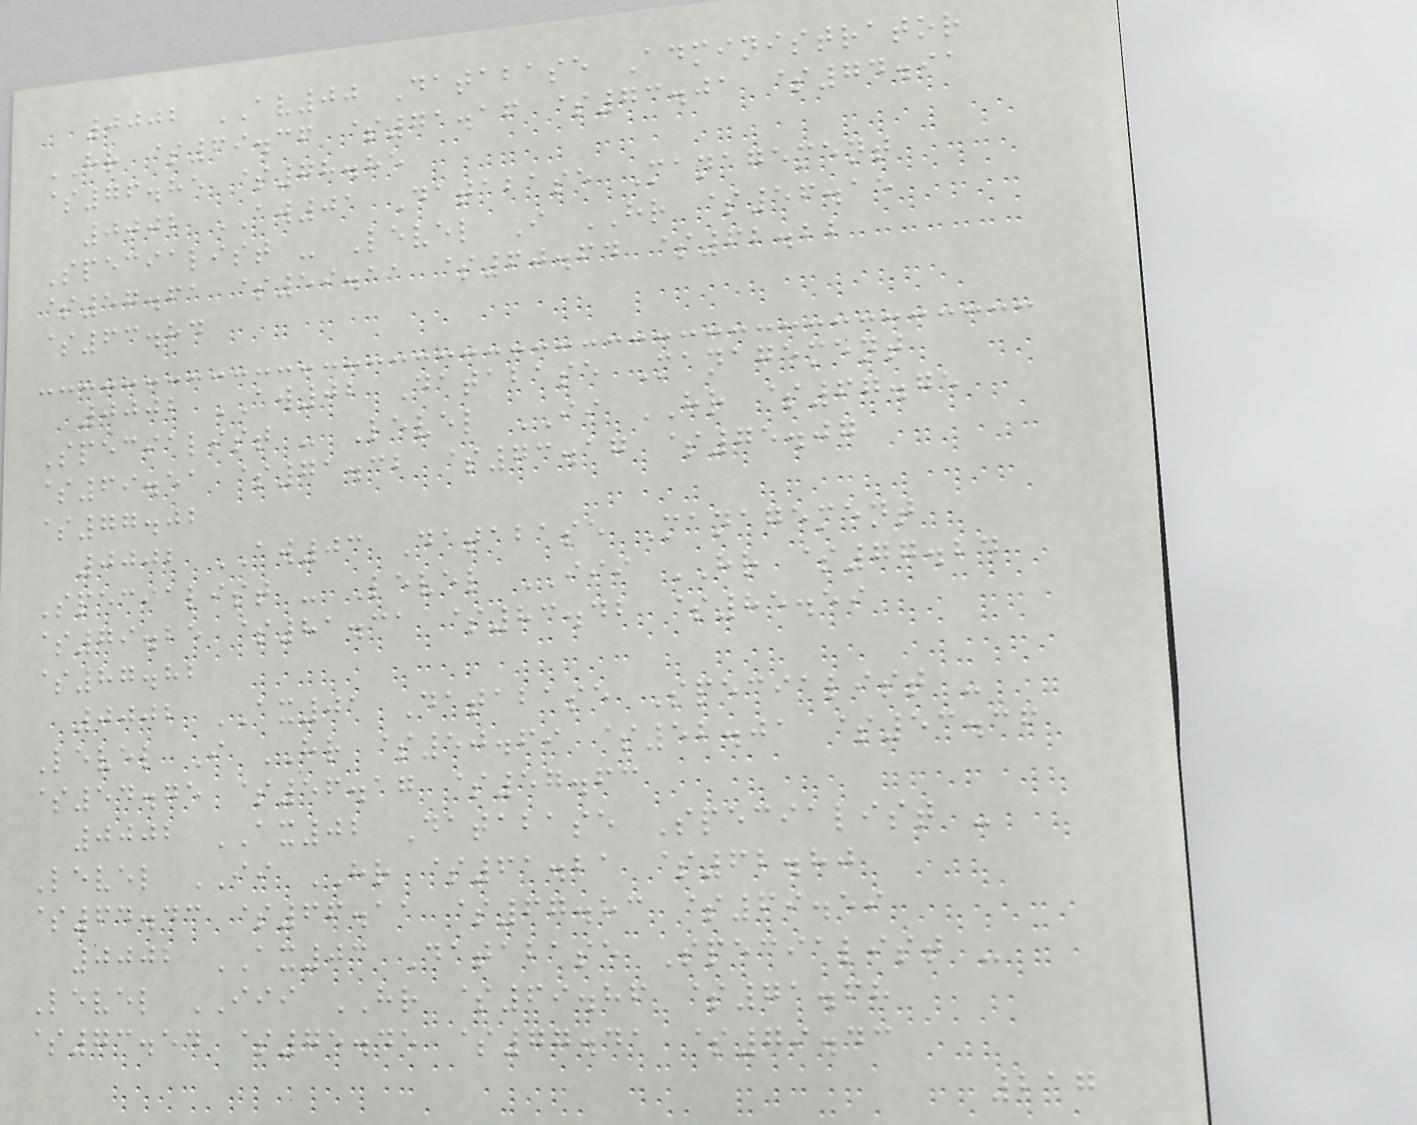0002 AV00 Database Administrator
HR $69.36 $71.16 $73.01 $74.91
$76.85 $78.85
0002 AW01 Database Management
Specialist - Level I HR $56.15
$57.61 $59.11 $60.64 $62.22
$63.84
0002 AW02 Database Management
Specialist - Level II HR $67.75
$69.51 $71.32 $73.17 $75.07
$77.02
0002 AW03 Database Management
Specialist - Level III HR $77.24
$79.25 $81.31 $83.42 $85.59
$87.82
0002 AX01 Database Specialist -
Level I HR $50.69 $52.01 $53.36
$54.75 $56.17 $57.63
0002 AX02 Database Specialist -
Level II HR $61.21 $62.80
$64.43 $66.11 $67.83 $69.59
0002 AX03 Database Specialist -
Level III HR $69.86 $71.68
$73.54 $75.45 $77.41 $79.43
217
